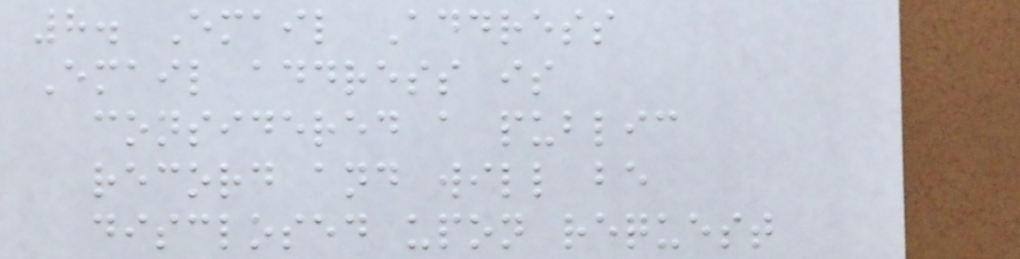8. Email Address
Email address is
considered a public
record and will be
disclosed upon request
